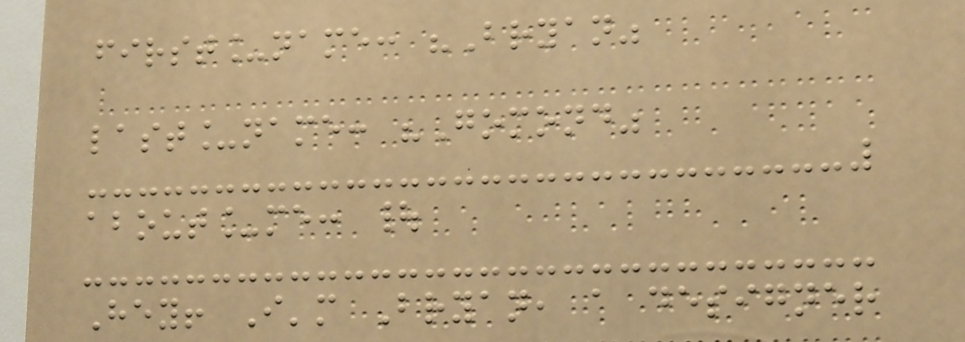first_name: "Bryan"
last_name: "Gomond"
about_me: |
Hey! I'm Bryan, a designer
